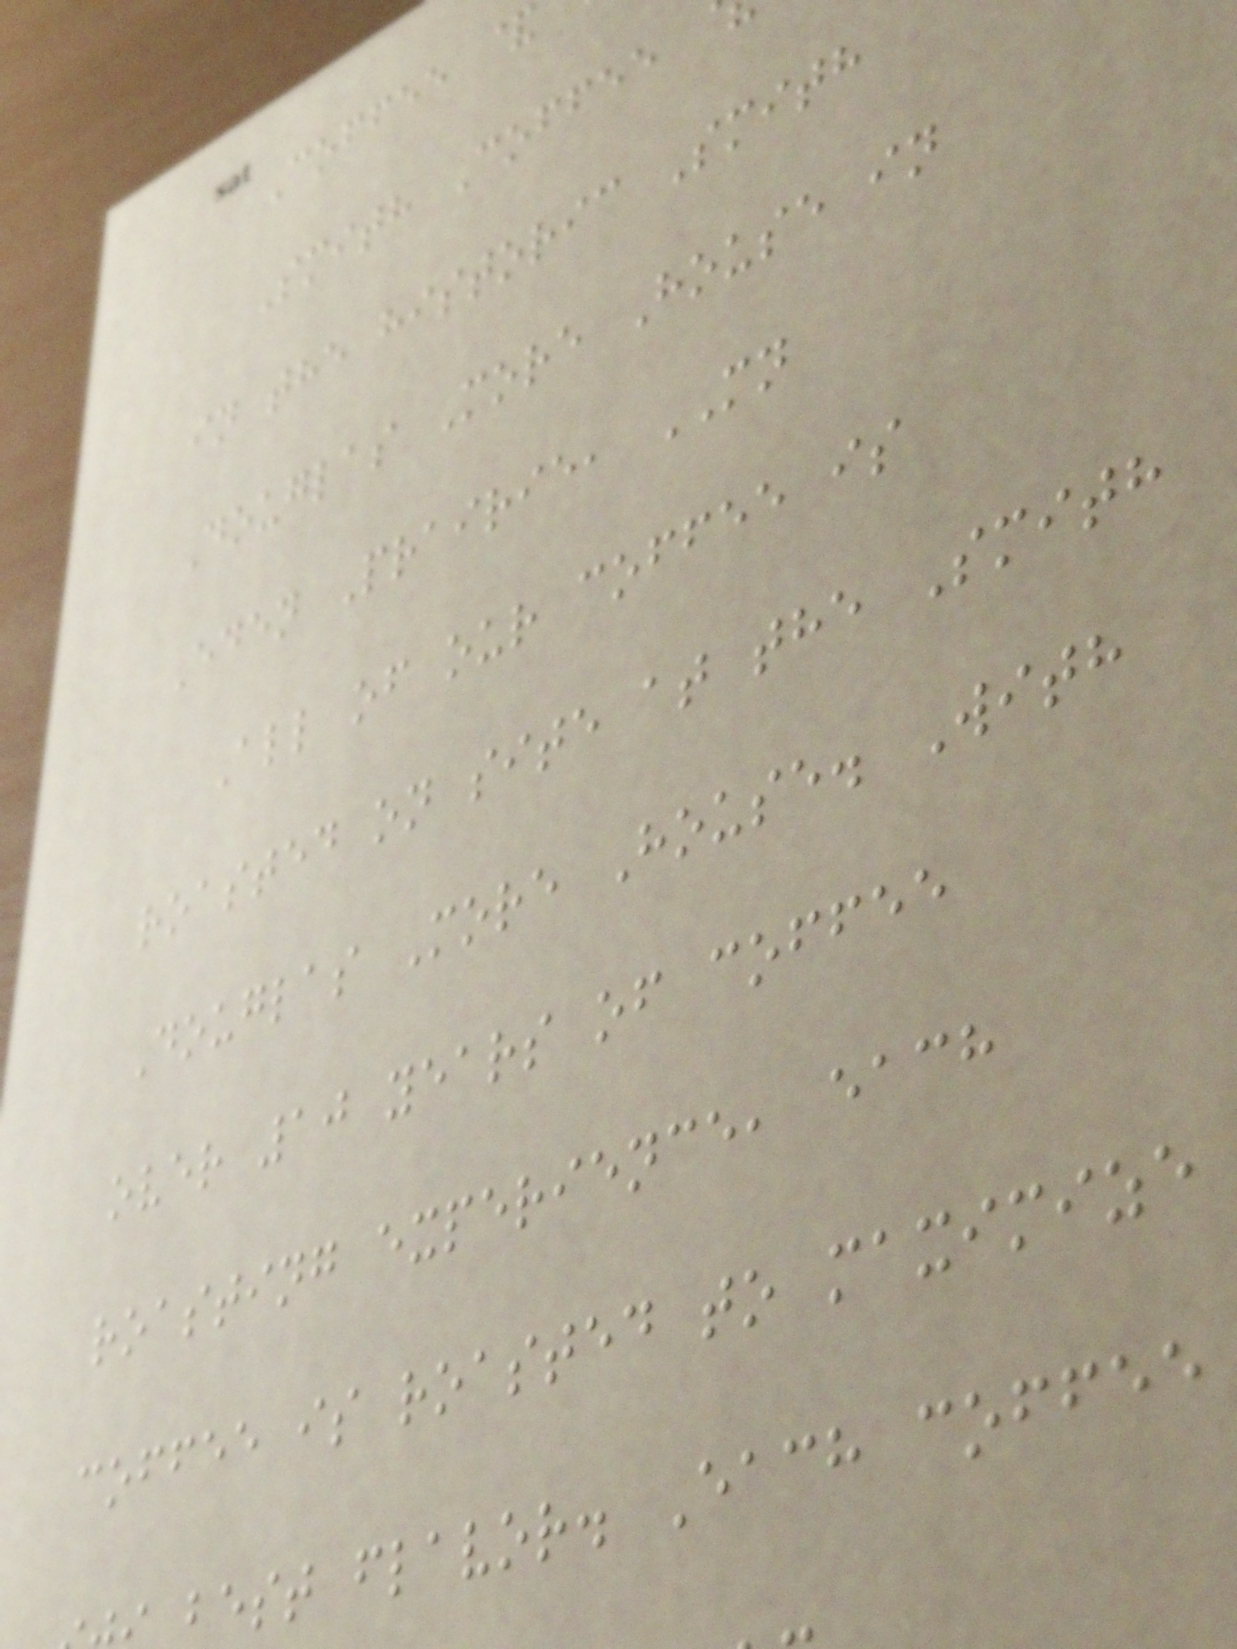Coffee &
Smith Coffee
in the historic Smith
Douglas More House in
Eden Prairie, MN
All of our coffee is
roasted on site at the Smith
Douglas More House. With
over 10 years of coffee
roasting experience, each
coffee is roasted to maximize
best flavor. Each coffee
